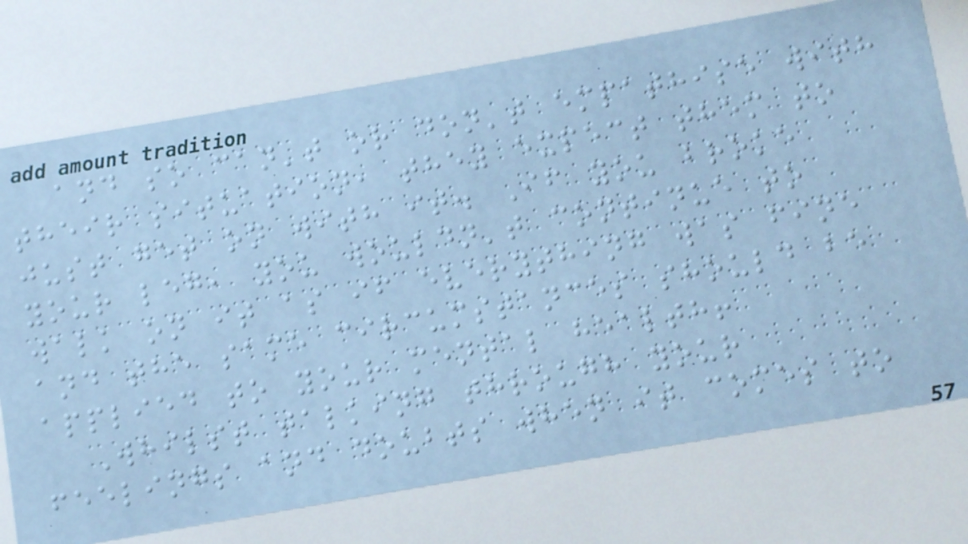and so can't or don't empathise with
their situation, they expect them to
just get on with it. If you broke
your leg, you wouldn't continue to
walk on it as if everything was fine
and the same circumstances should be
applied to your mental health!
Whilst talking through your
feelings and doubts when it comes to
